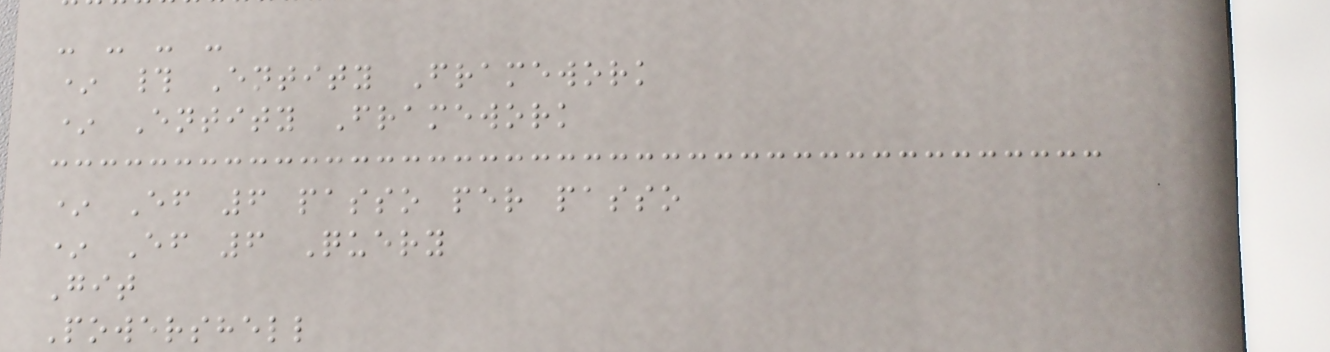- - - -
* # Entity Framework
* Entity Framework
* Ef 6 passo per passo
* Ef 6 Query
Git
Powershell
